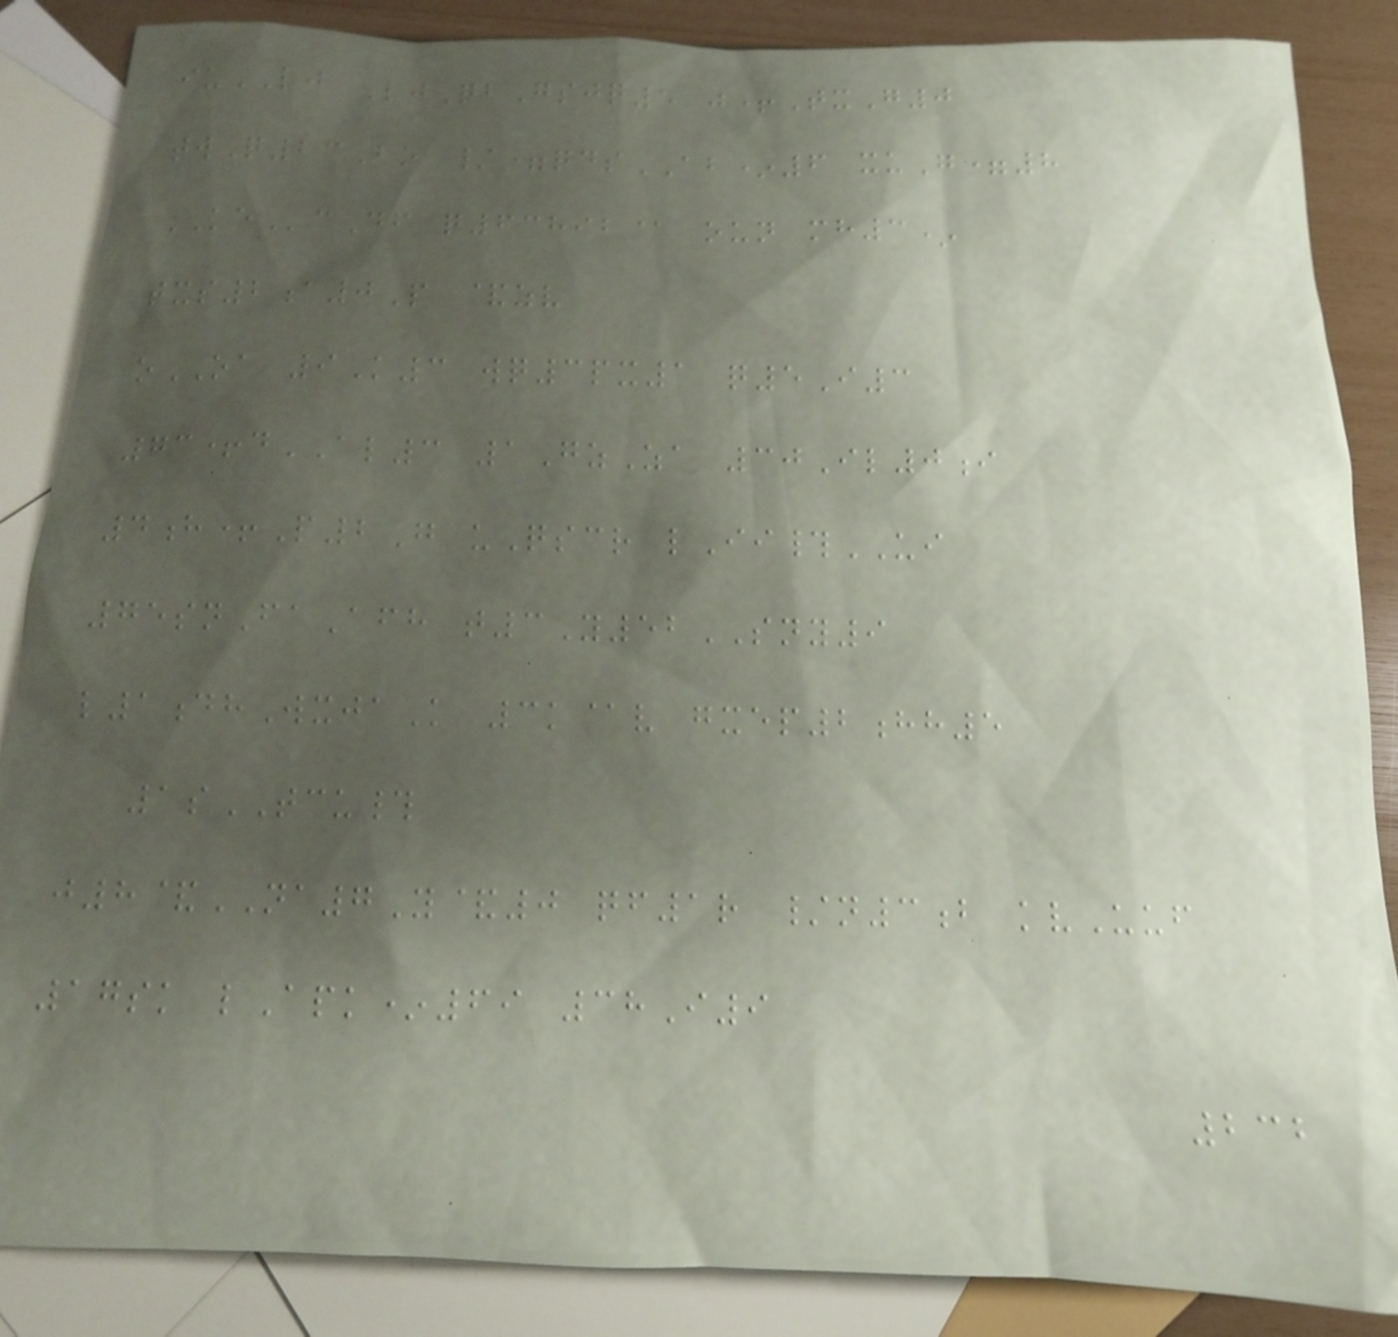iuLJ LjQbGsjq5 j+TxG0
twQ23Bo /=qdsAB*6 xuG=8
KEcDf q63892@ oun mh3*
txs2a0P &zv
oOA 9K3 wq3px1 q5I3
73+dAL3 1GzZa 30Il0i
4h+P2G uQscr lIi#UI
75snFaAfh t3Y52SNY9
l1dhWxjaK 3k@v gxep2hh5
1sTCU#
j8&NA7Y&0 qf1r /n3b kvUuf
17sk lApk*69 38I9
232
